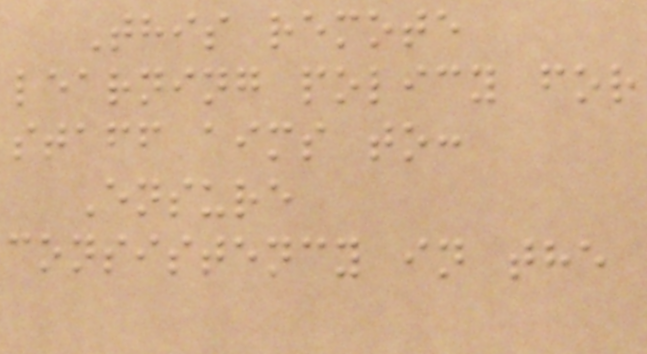This remote
learning policy for
staff aims to:
Ensure
consistency in the
